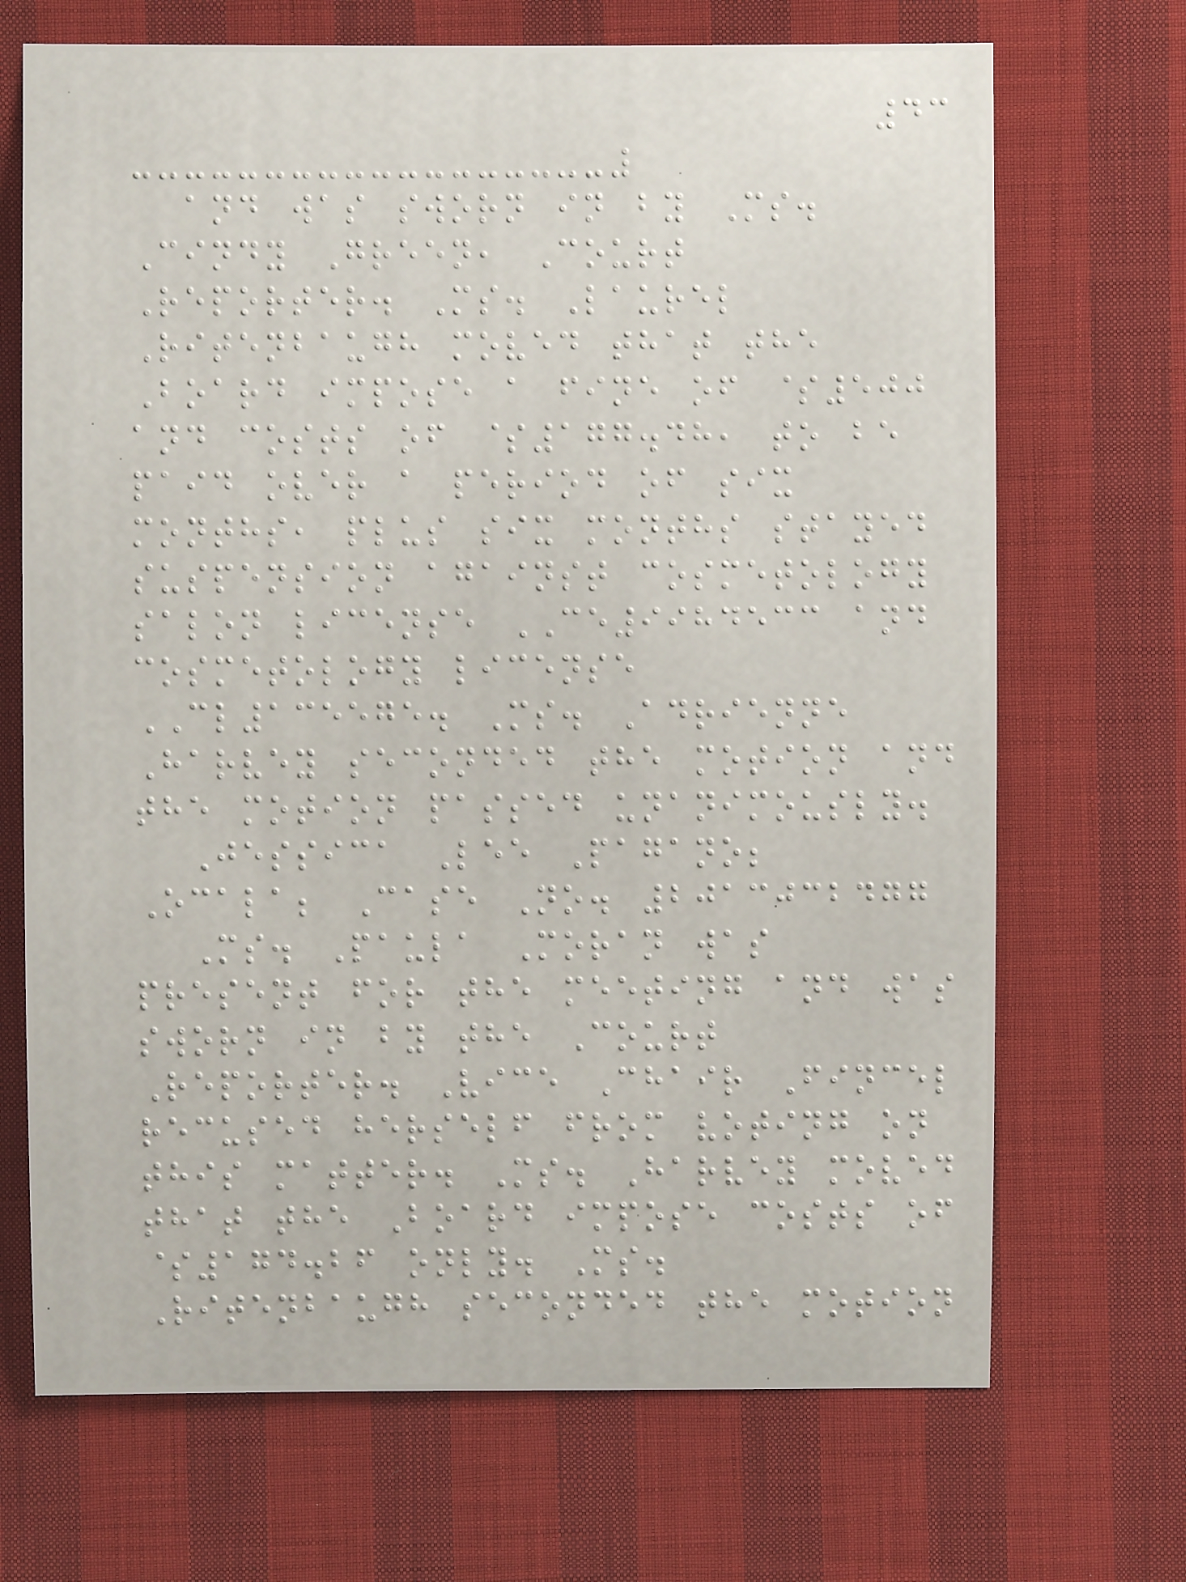43
and was sworn in by Ms.
Cindy Green, Court
Reporter. Ms. Laurel
Ritenbaugh moved that the
Board impose a fine of $500
and costs of $177.48, to be
paid over a period of six
months, plus six months stayed
suspension against cosmetology
salon license CE9984533 and
cosmetology license
CL135575. Ms. Adrienne
Harvey seconded the motion and
the motion passed unanimously.
Jessica Lee Pagano;
Ocala; Case No. 2013032477
Ms. Paula Moran was
present for the meeting and was
sworn in by the Court
Reporter. Vice Chair Fincel
recused herself from voting on
this matter. Ms. Harvey moved
that the Board impose costs of
$174.26 only. Ms.
Ritenbaugh seconded the motion
